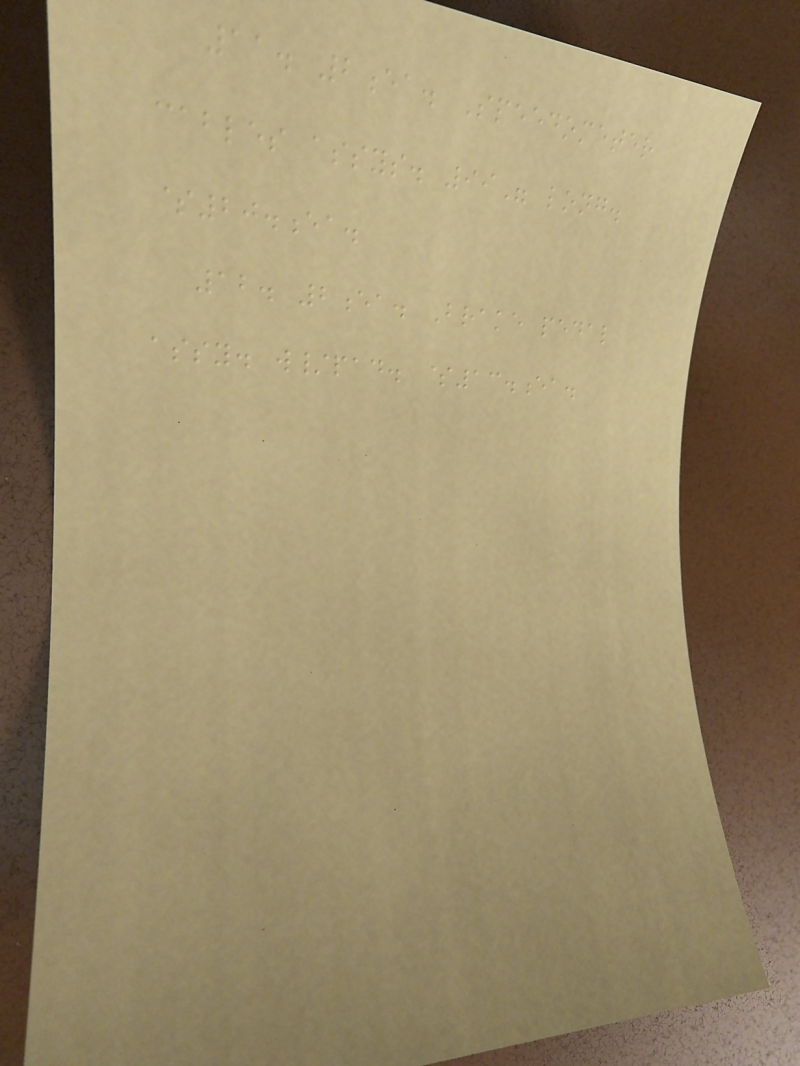11. 2ea. Speedometer
cables assys. 99" long.
$20.ea.
12. 2ea. Brake pedal
assy. w/pad. $13.ea.
